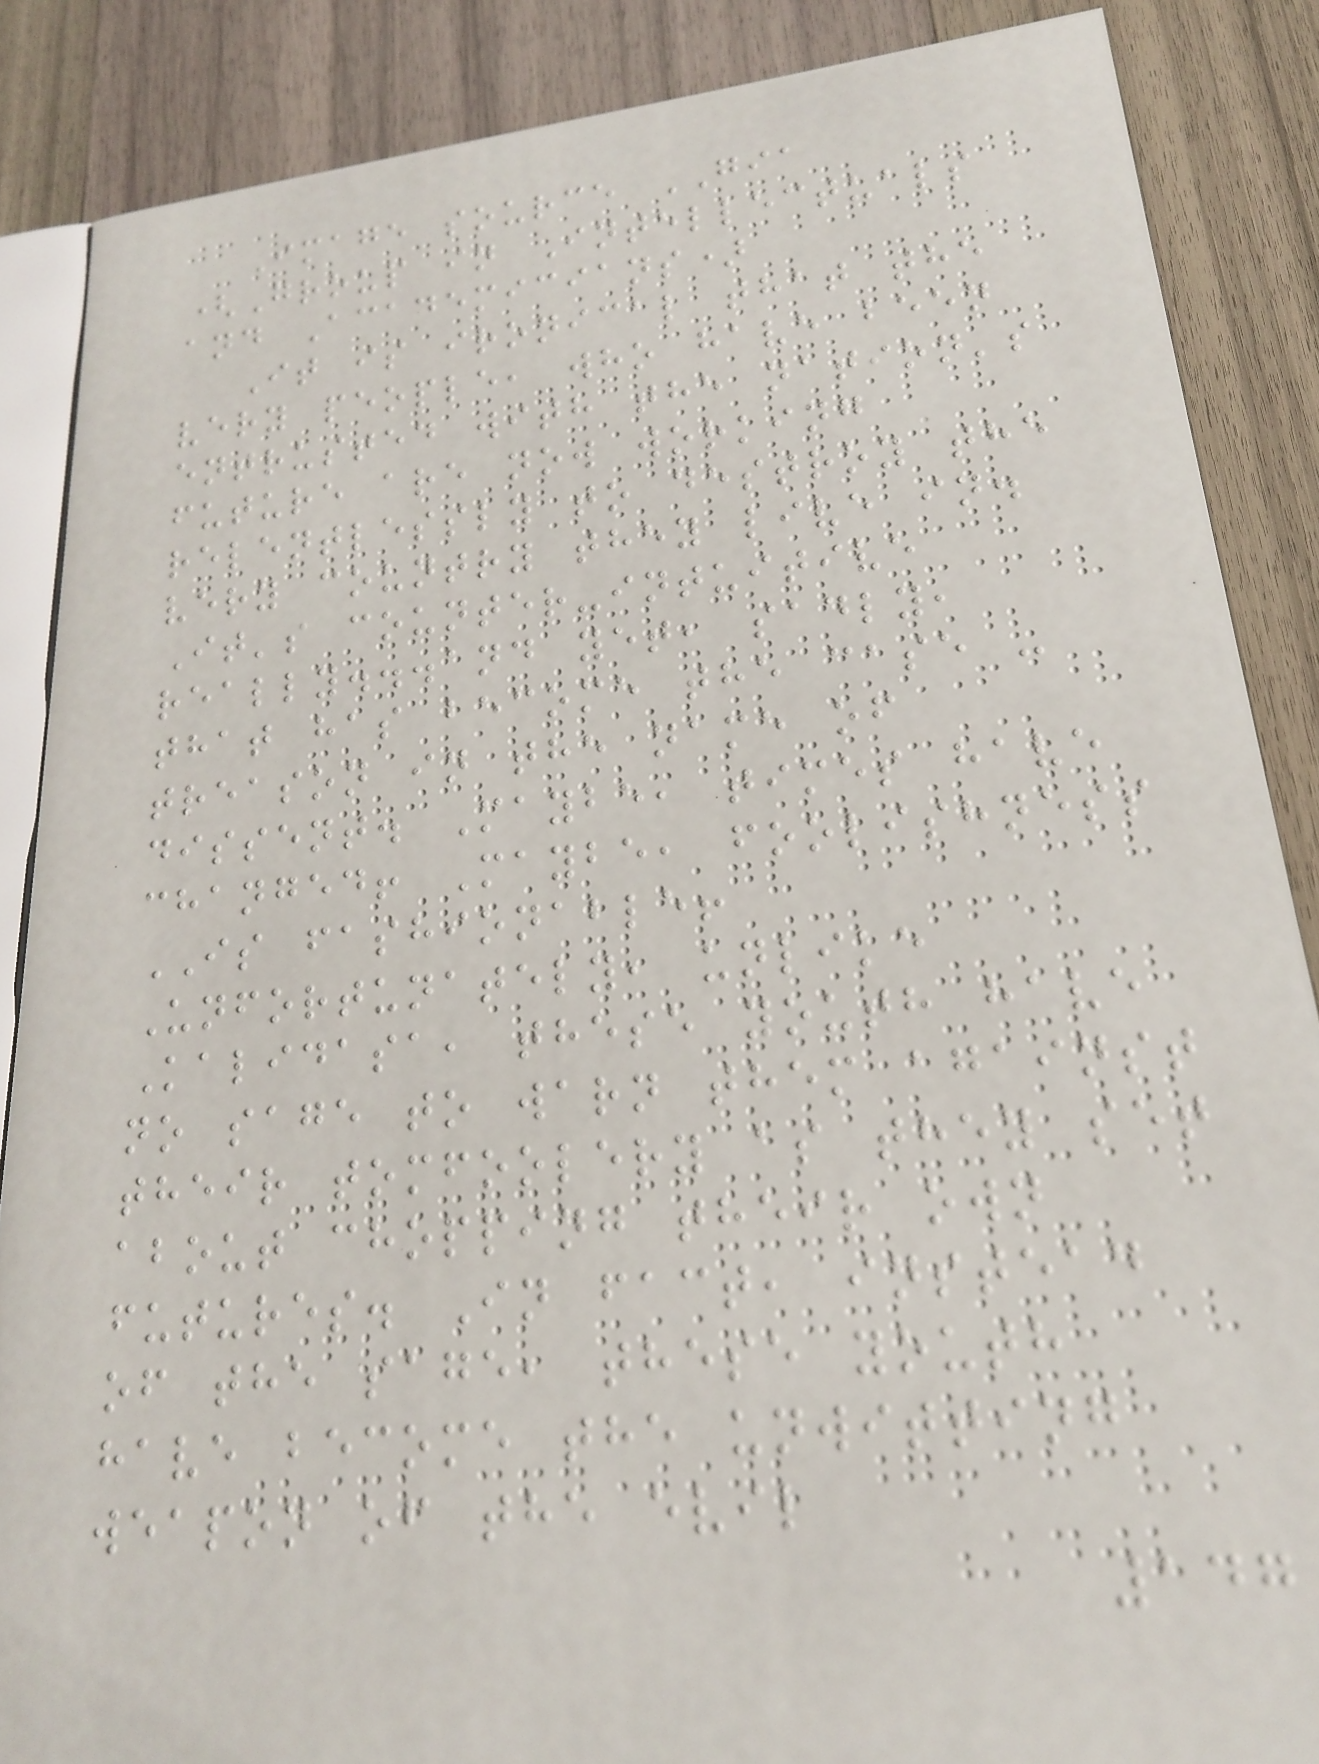Image source GIA
(Group in Intellectuals
and Academicians)
It is ironical that the
very people, who have been
entrusted with the nation's
future are now working
relentlessly to destroy the
very country they live in.
It's counter-intuitive
really...and yet, sadly,
that has become the case -
treason in the name of
dissent. Maybe, times have
changed! Maybe, foolishness
IS fashionable!
Unfortunately, unlike
Kalidasa, these youth have
no sage to warn them against
their tomfoolery as they set
about chopping their own
futures. In fact, instead
of the sage, these youth
have become the unwitting
weapon of the evil
147
